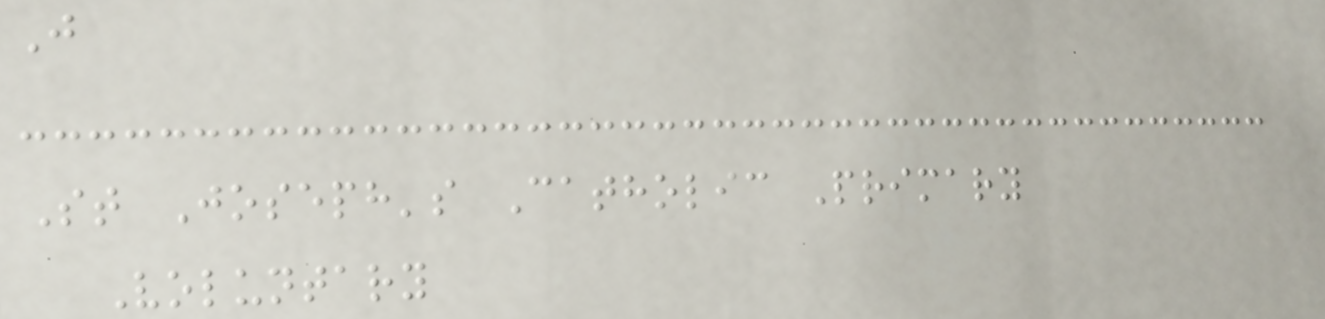J
St Joseph's Catholic Primary
Voluntary
